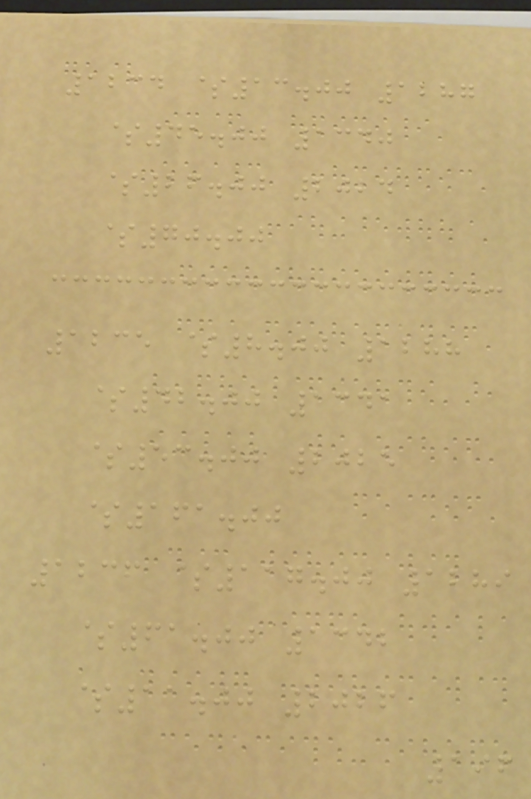1234 $13.00 1287
$45.00 1340
$26.00 2024
$70.00
1235 $8.00 1288
$42.00 1341
$53.00 2025
$161.00
1236 $117.00 1289
$61.00 1342
$11.00 2026
196
